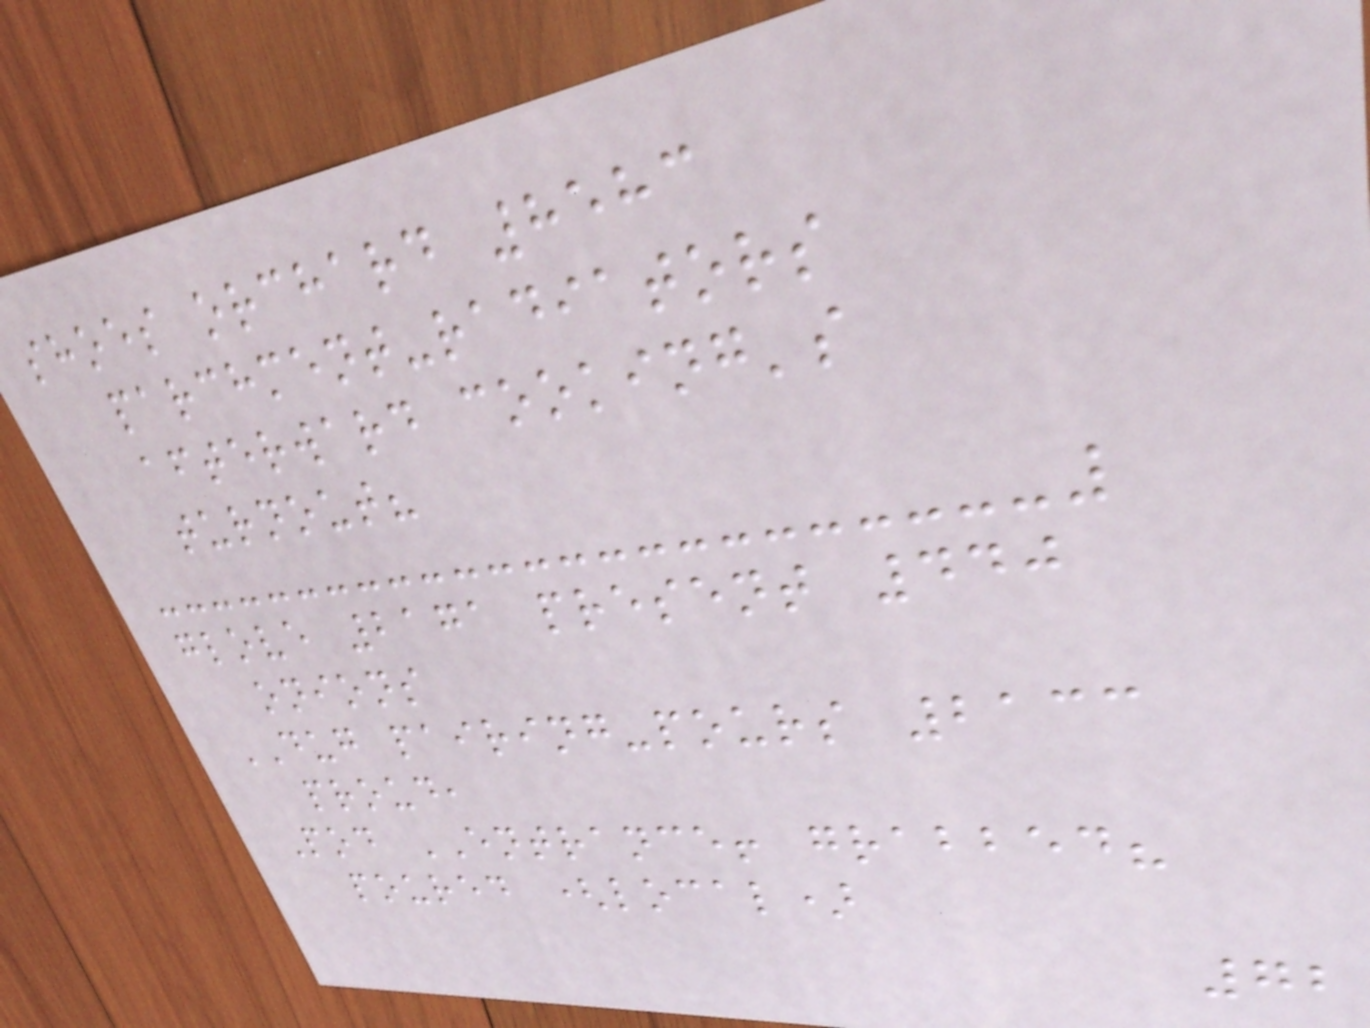shoes orchard 8583
parchment-radiators
afterward cooking's
turnout?
glove 2171 present 440
onions
DUG pairing-pours 2133
proud,
Pod ENTRANCE! grabbed?
poured (local)
72
